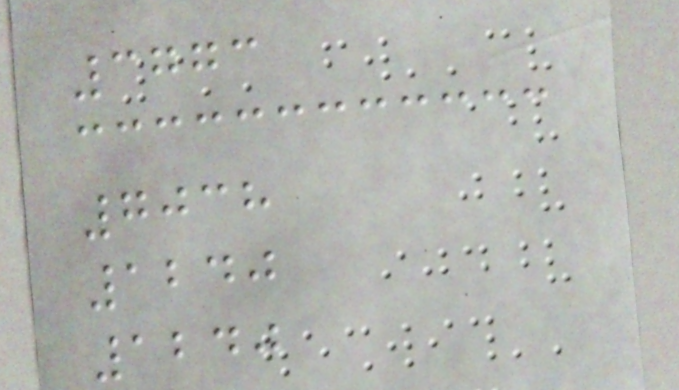3773
7038
1240
1240
